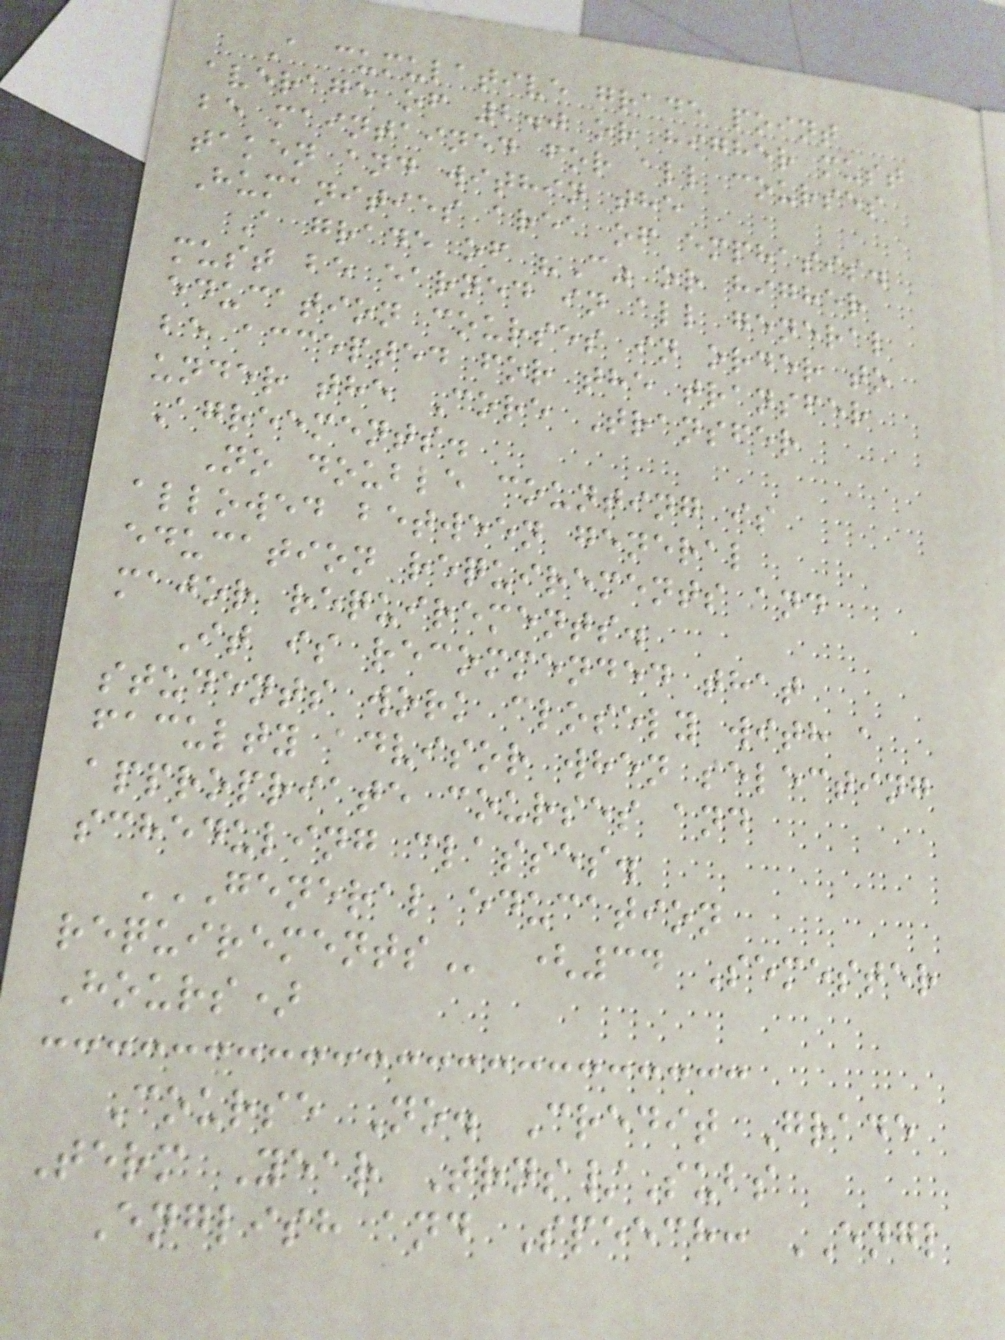A cumulative grade point
average of 2.0 or higher must
be maintained for all courses
taken and within the
Humanities area of emphasis.
A grade of "C" or higher
must be earned in all general
education courses in order to
be accepted for the transfer
under the Core Transfer
Agreements.
No double counting is
allowed between general
education requirements and
major requirements.
It is recommended that
students work closely with a
faculty advisor when selecting
appropriate courses and
scheduling classes.
GENERAL EDUCATION
REQUIREMENTS (34 Semester
Hours)
Course No. Credit Grade
Term Year Trns/Subs
English and Speech: ENGL
